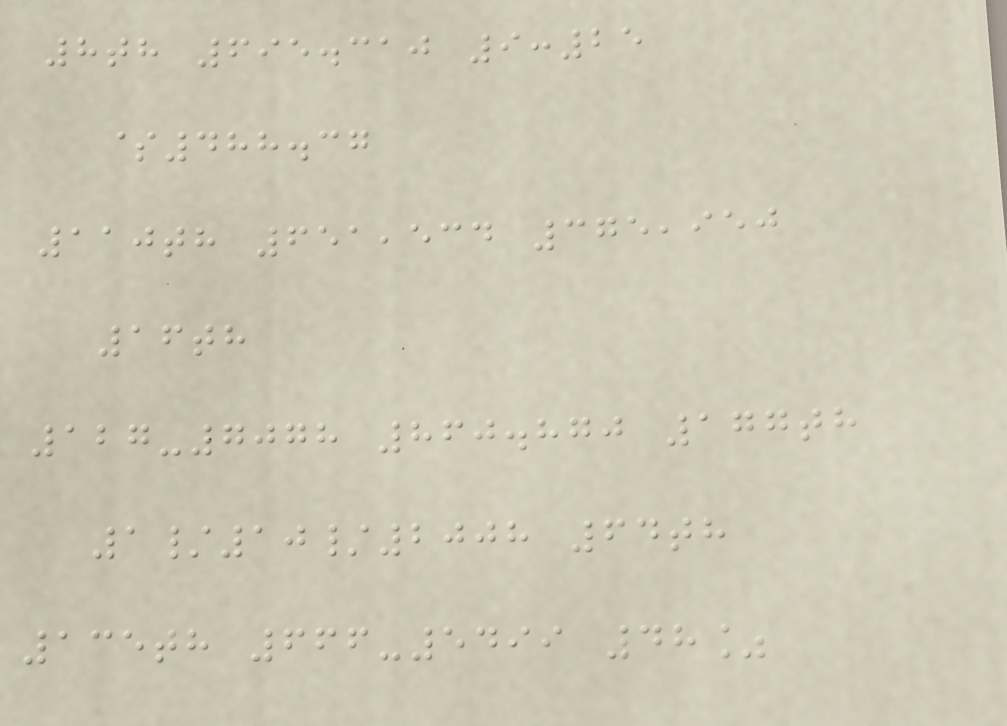8th 695.310 9:25
$488.37
110th 651,534 375,950
16th
127-7078 860.870 177th
1/10/2008 64th
135th 666-5499 48%
